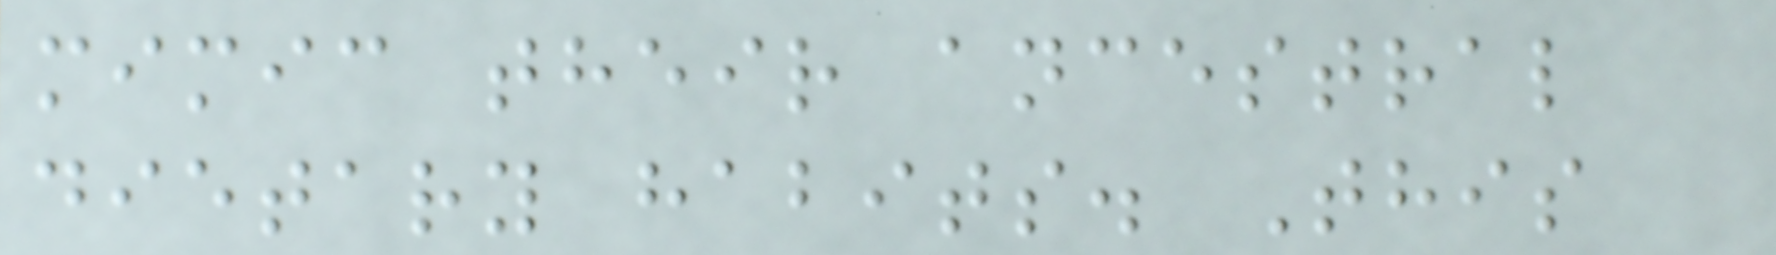mimic their ancestral
dietary habits. This
